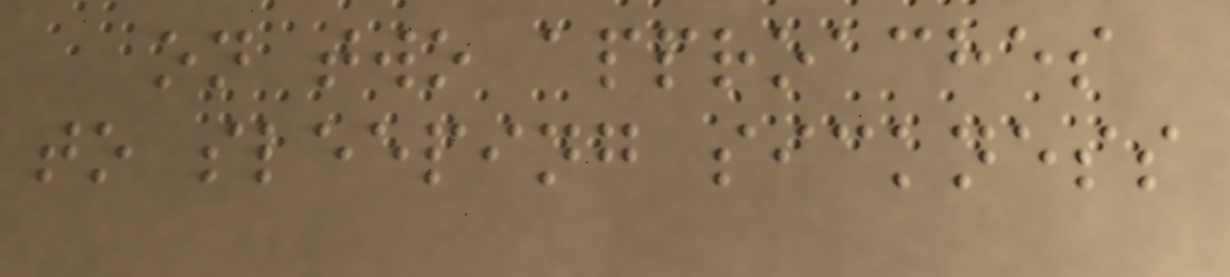on two approaches
to sleeping sickness
